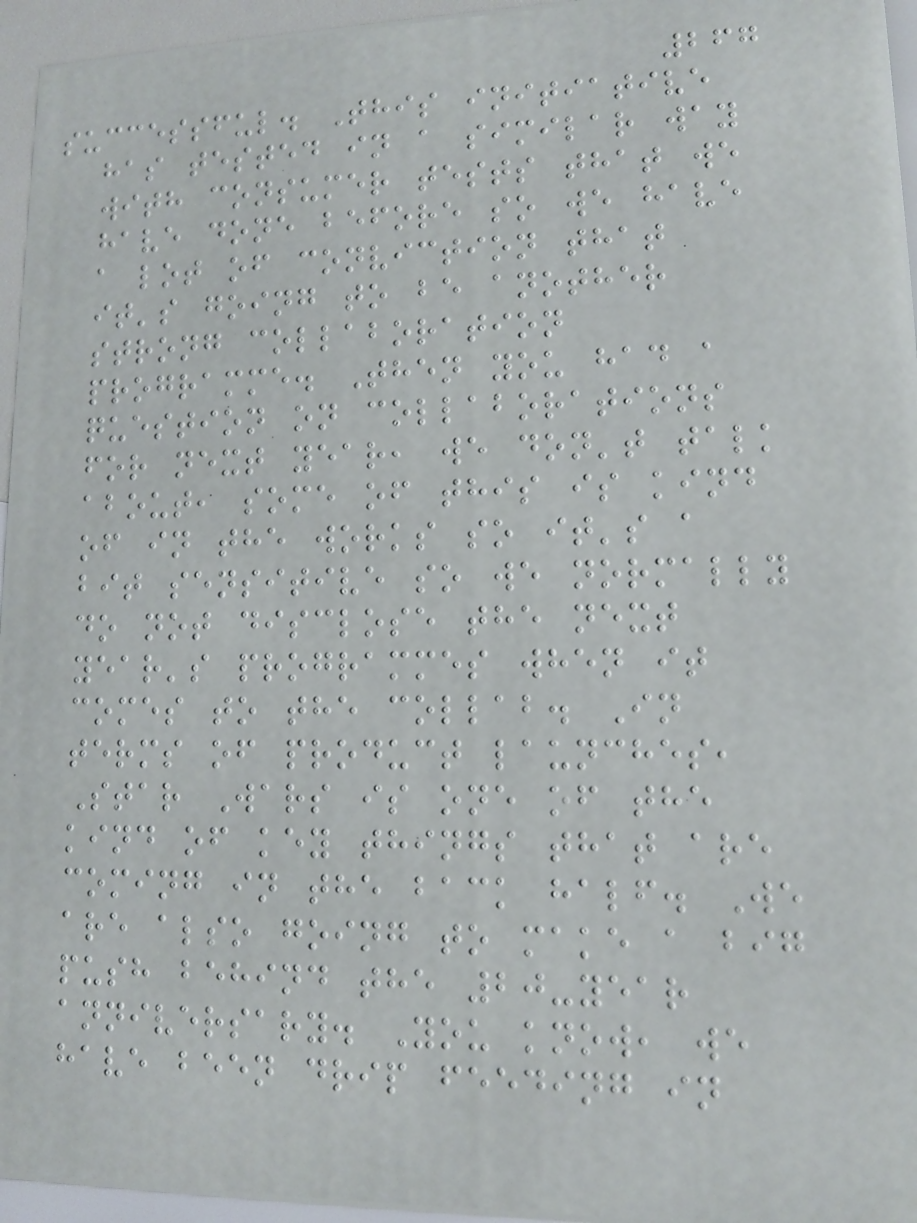267
successful. This initiative
has tested in a similar way
with consumer tests that we
have done before so we have
a lot of conviction that
it's going to be another
strong collaboration
programme. Then you had a
question on collaborations
for next year, we don't talk
about, some of this is kind
of in the works so it's a
bit sensitive so we normally
do not disclose the next
year's programmes when it
comes to the collab. In
terms of product launches,
Star Wars is one of the
kind of key things that are
coming in the back half. We
are also going to make a big
push behind the 20-year
anniversary. You know, we
have been drip feeding in
